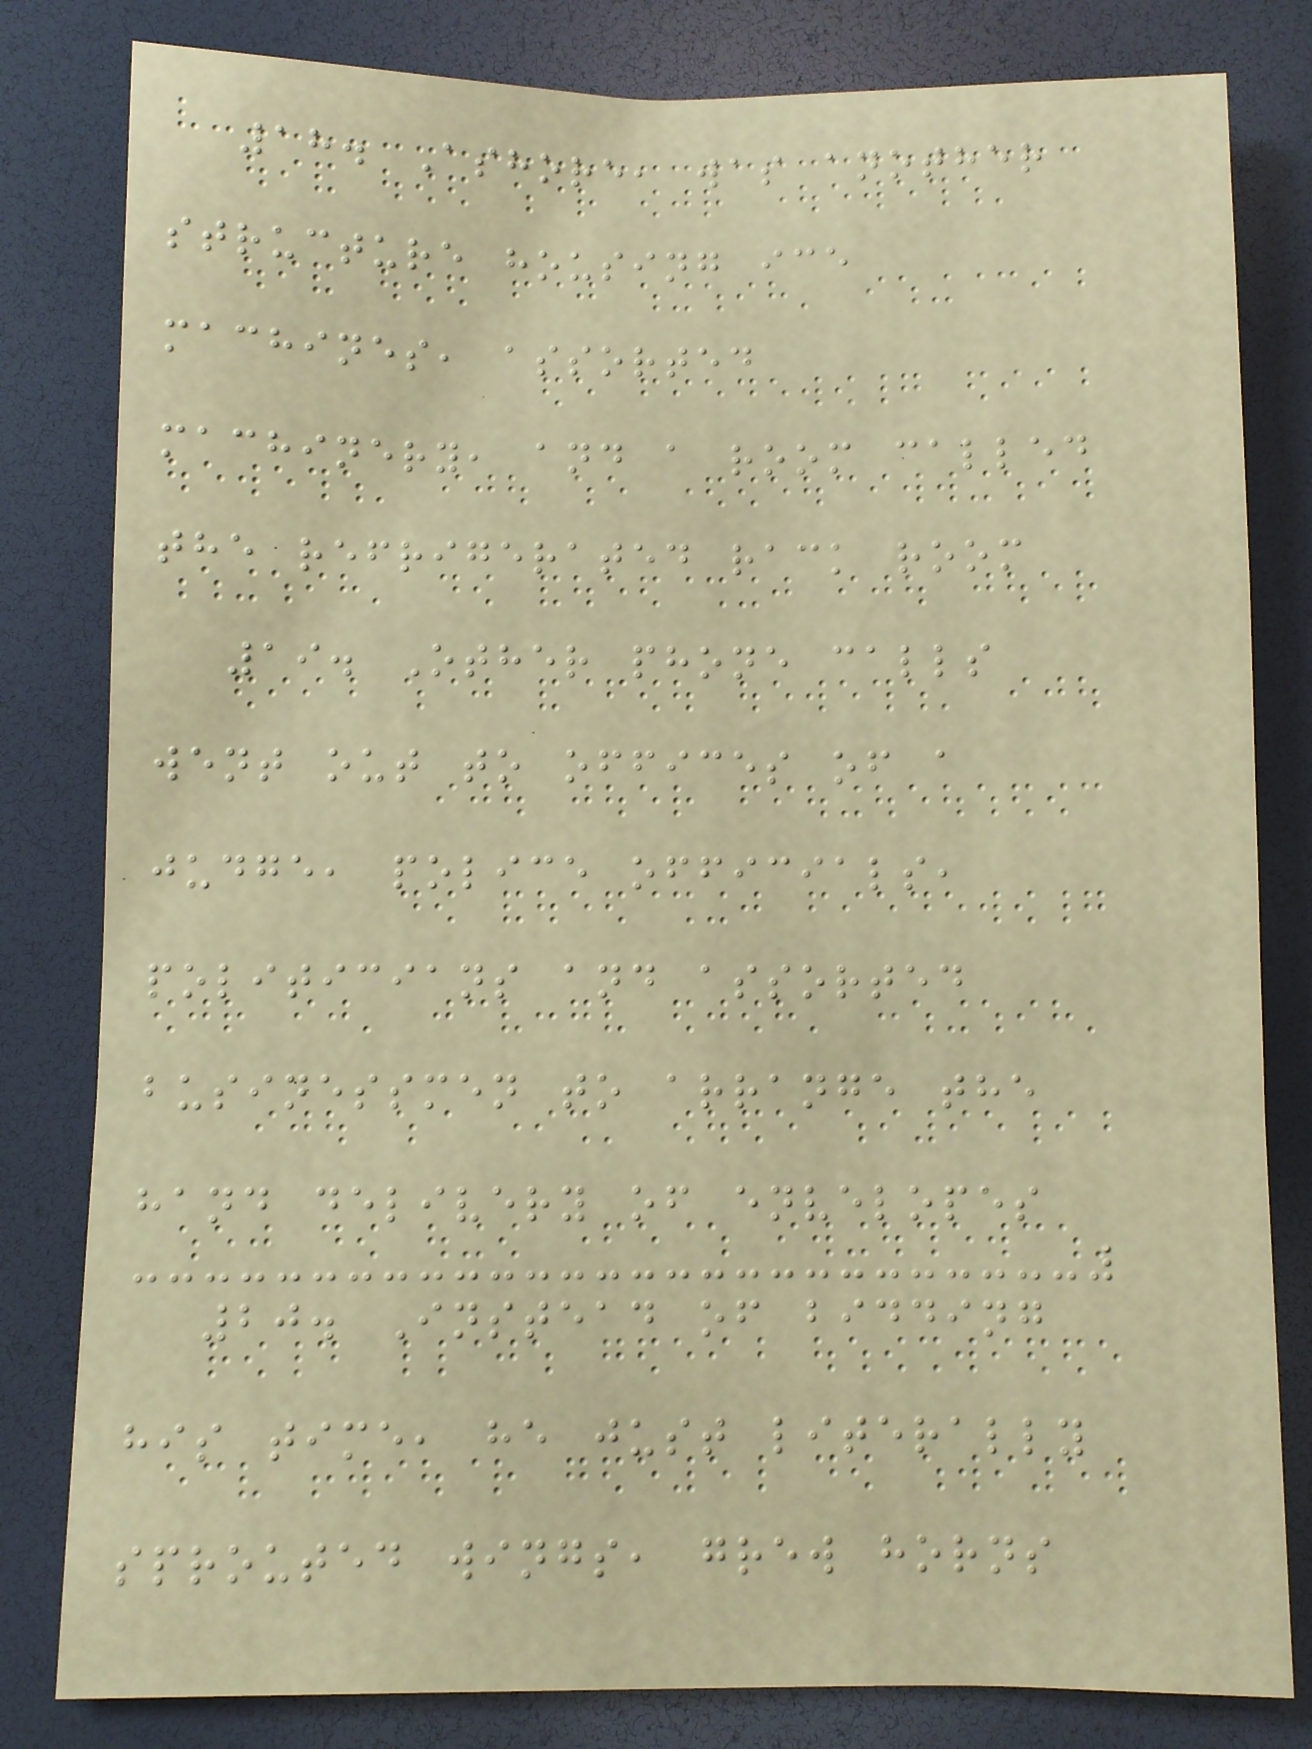18. Ashore, was another
structure housing ice
machines, assorted
machinery, and a room called
the refrigerated rack room
19. Other phone calls
went out to offices of a
judge, police officials,
politicians and assorted
businessmen to arrange the
hand delivery of envelopes
20. Instead of bidding
his time, he just literally
sprouted wings, grew horns
